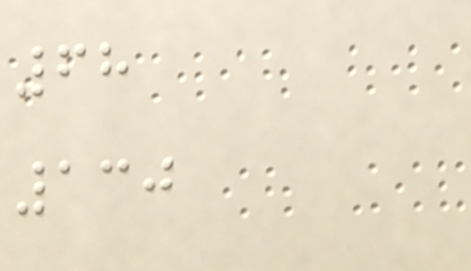68
130
